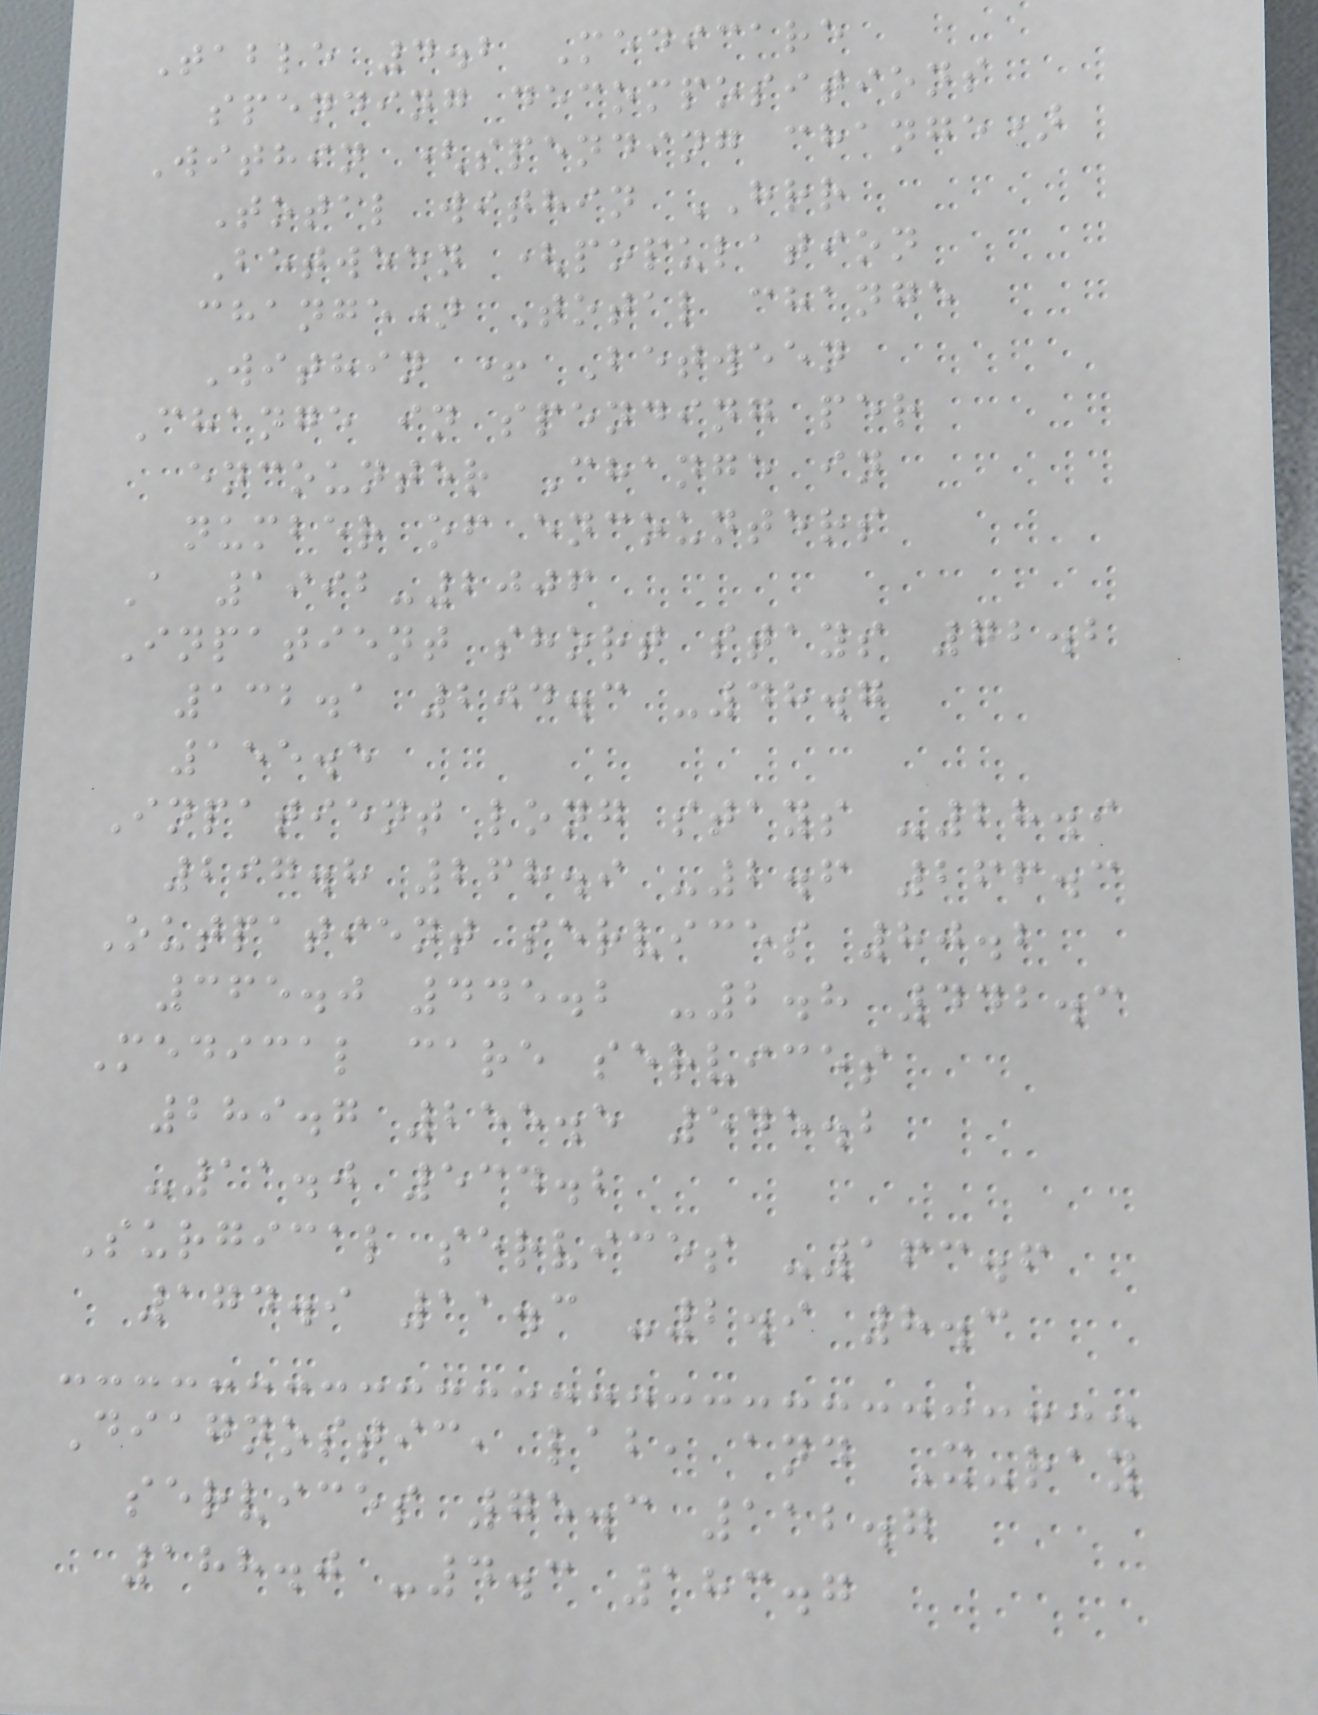Table 4.2 Medicare
spending decompositions
Within (spending change)
Total within HRR
Between (population
change) Total change
Within + Between
Change in spending per
encounter Change in
number of encounters
A 1992-2006
Inpatient short stays 72.2
132.1 204.3 -48.7
155.5
Inpatient long stays -28.9
297.8 268.9 -2.6 266.3
Outpatient services 80.2
365.0 445.2 -2.8 442.3
Medical care services
289.7 255.5 545.2
-11.0 534.2
Surgical services -163.6
174.9 11.3 -2.9 8.3
Diagnostic, lab, and X-ray
services 75.3 112.7
188.0 -4.3 183.7
